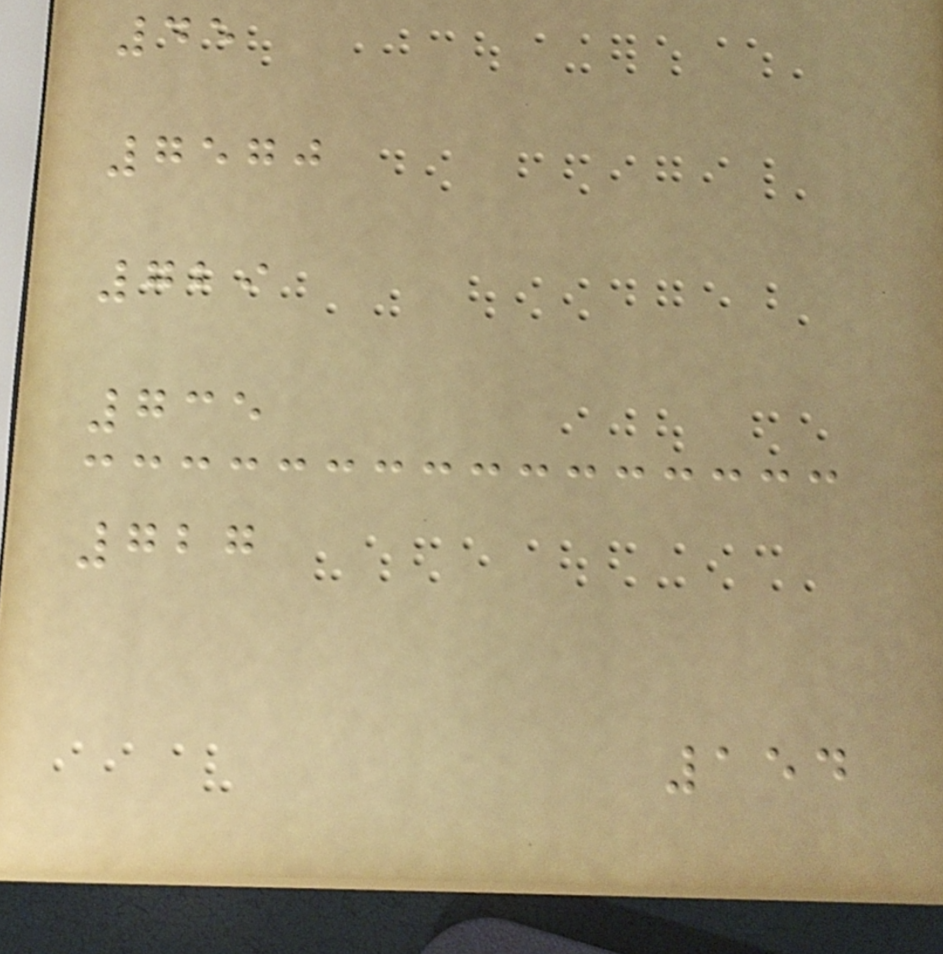45
7570
729
735
727
154
